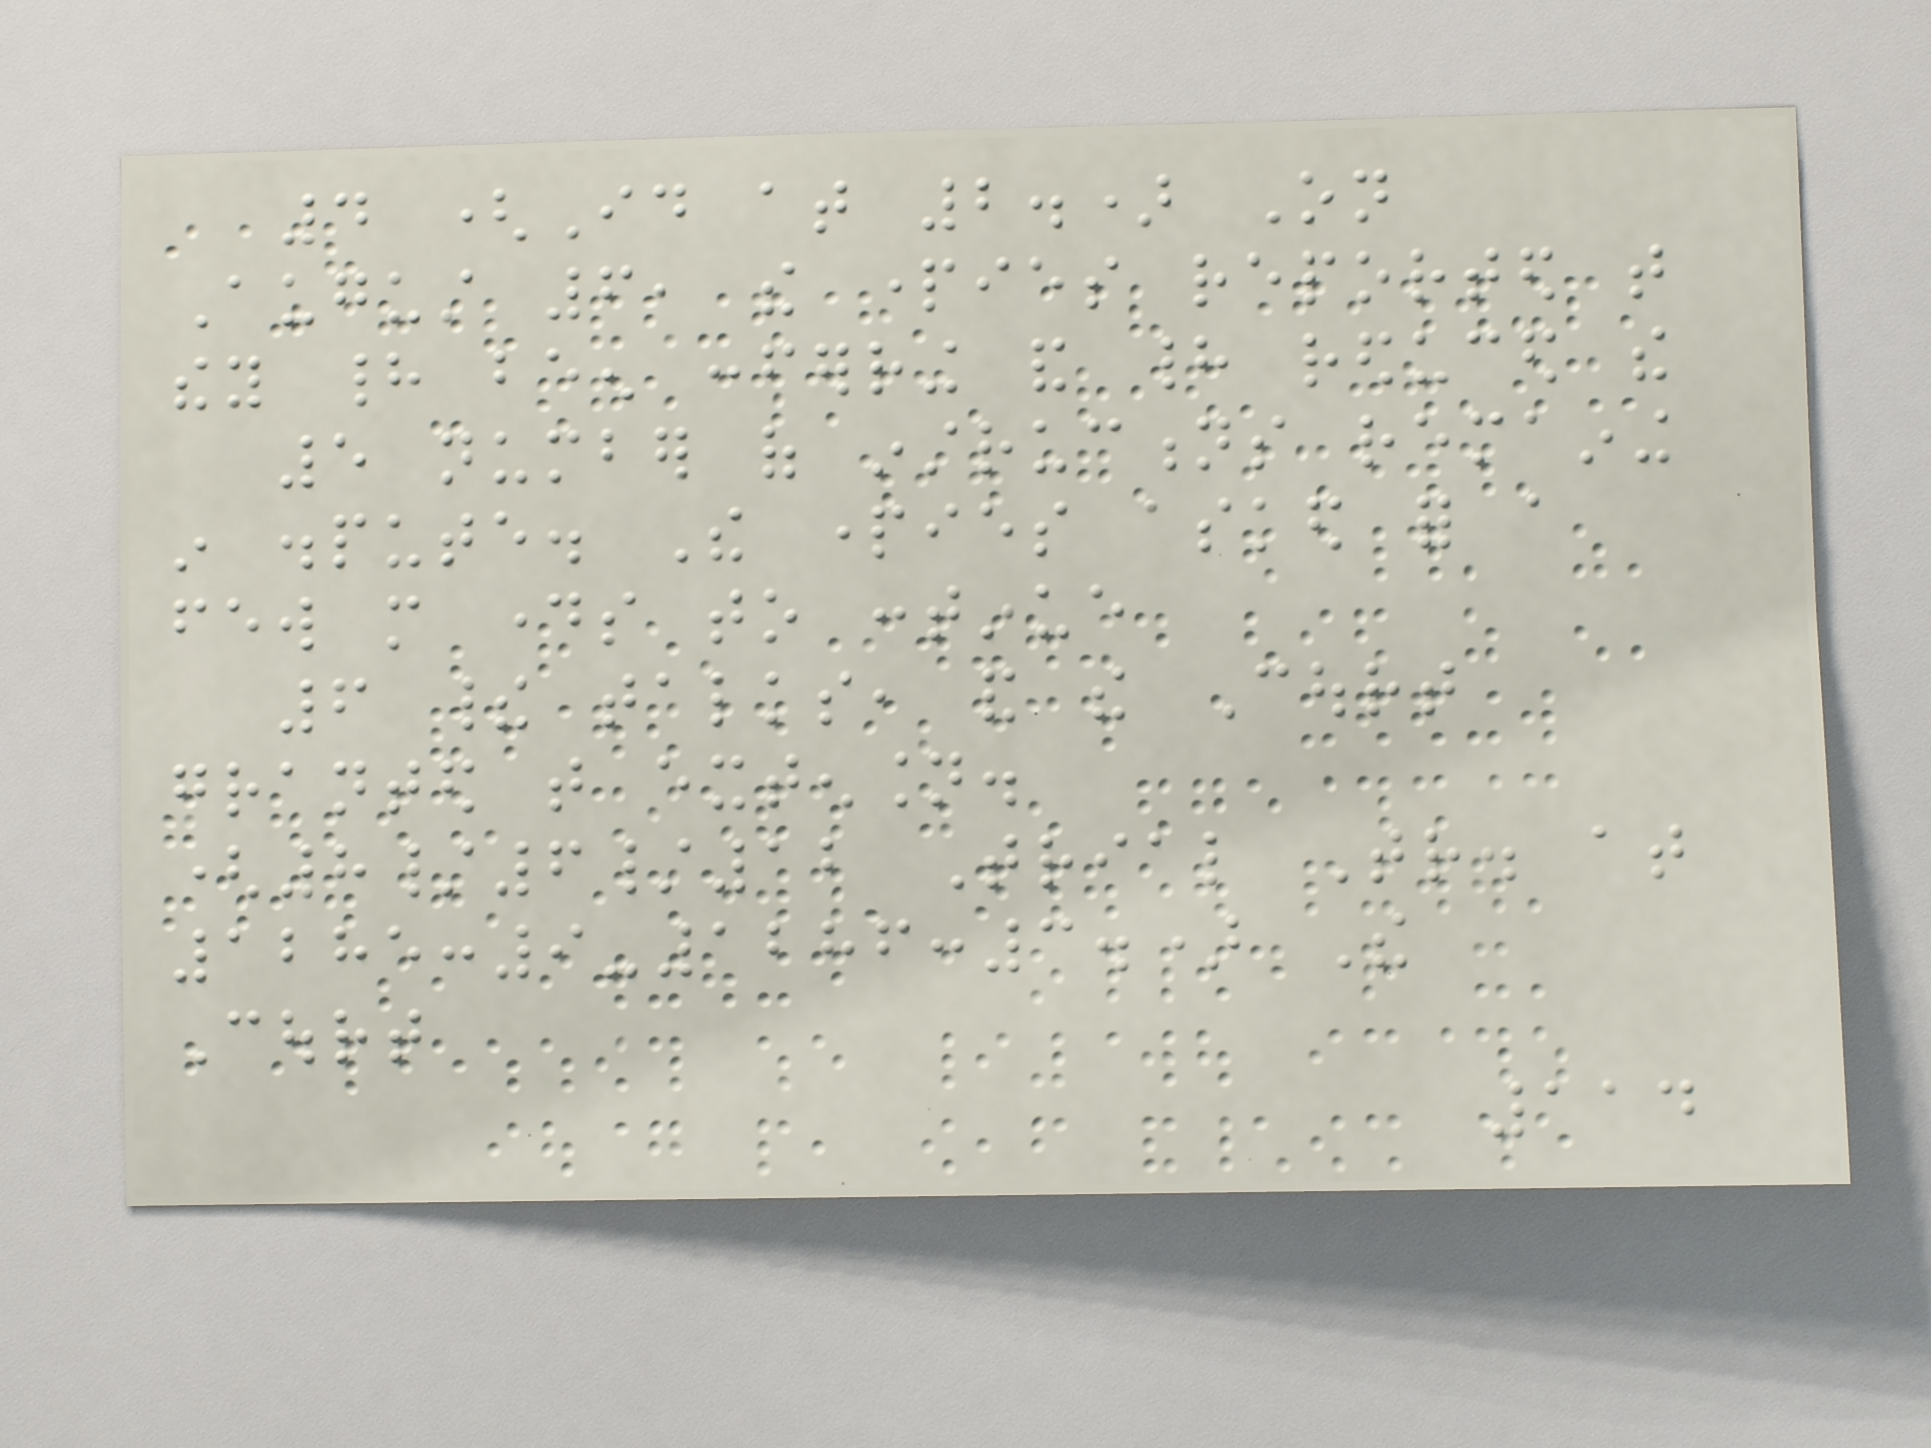4 (Id at 2.) On
August 6, the parties reported that
they had been conferring and had reduced the
5 number of instructions remaining
in dispute. The parties asked for a
few more days to continue
6 their talks, and the Court
granted that extension.
(8/6/12 Trial Tr. at
1285:9-1286:3.) The
Court
114
